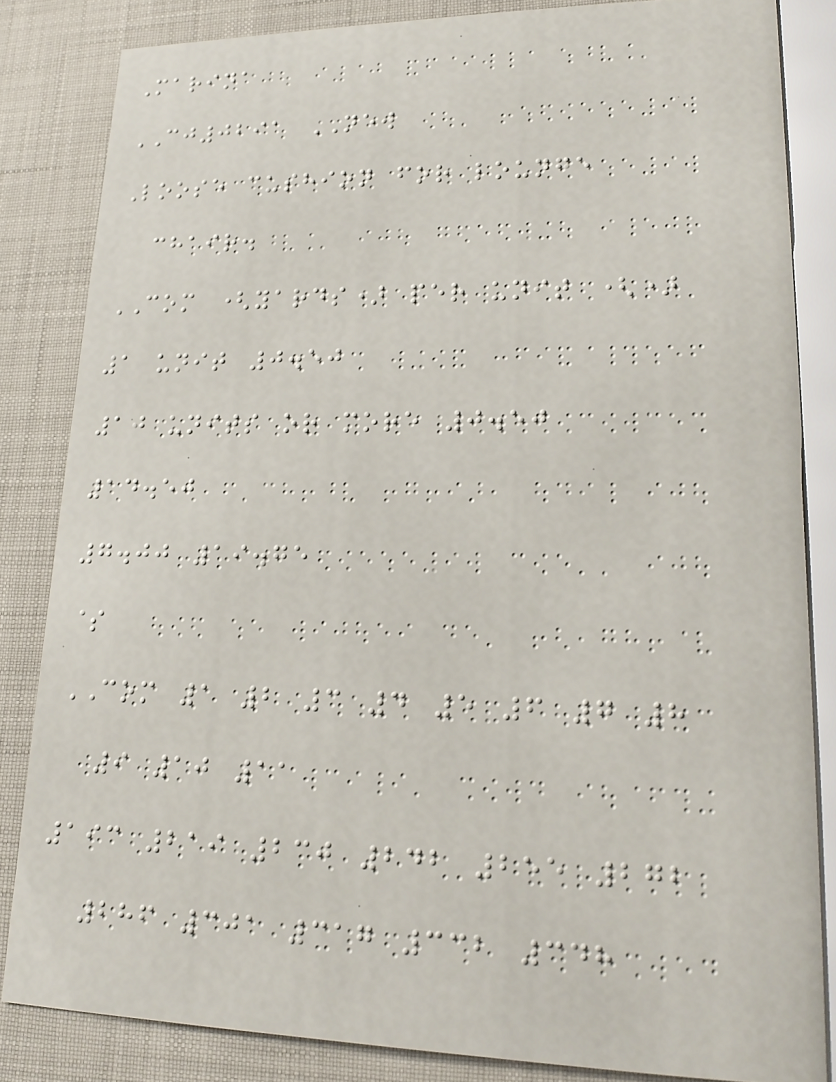Marina
CJ0291 NEW
Loose cushion for lounge
chair.
COM (yards) per unit ()
1 unit 0.50
10 units or more 0.50
14.50
7.00 19.75
$
COM 1 2 3 4 5 6 7 8
9 10 11
193 219 230 242 255 272
286 301 317 332 348
